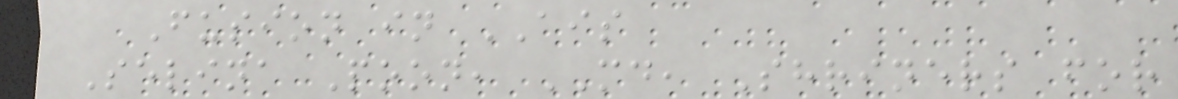Fusion in AIS
Selina Poon, MD, Shriners for
